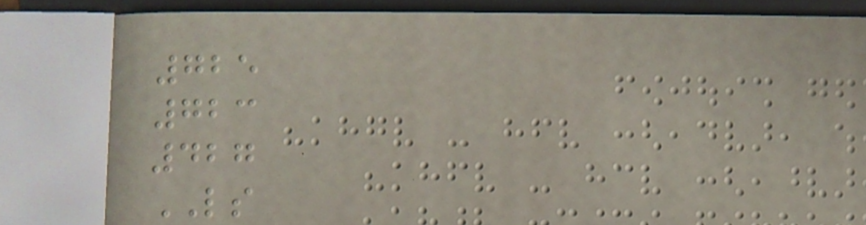725
723
427
LS
